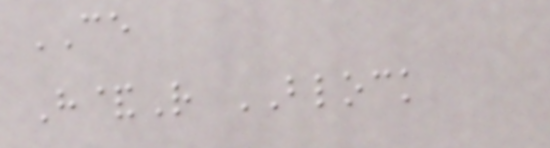CE
H&R BLOCK
